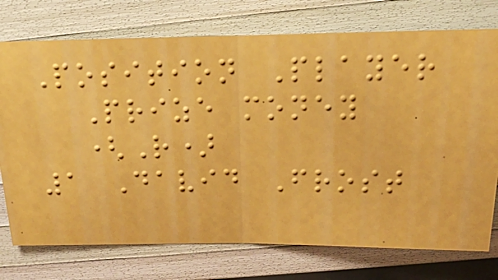Position Player
Prize money
(R)
1 David Frost
